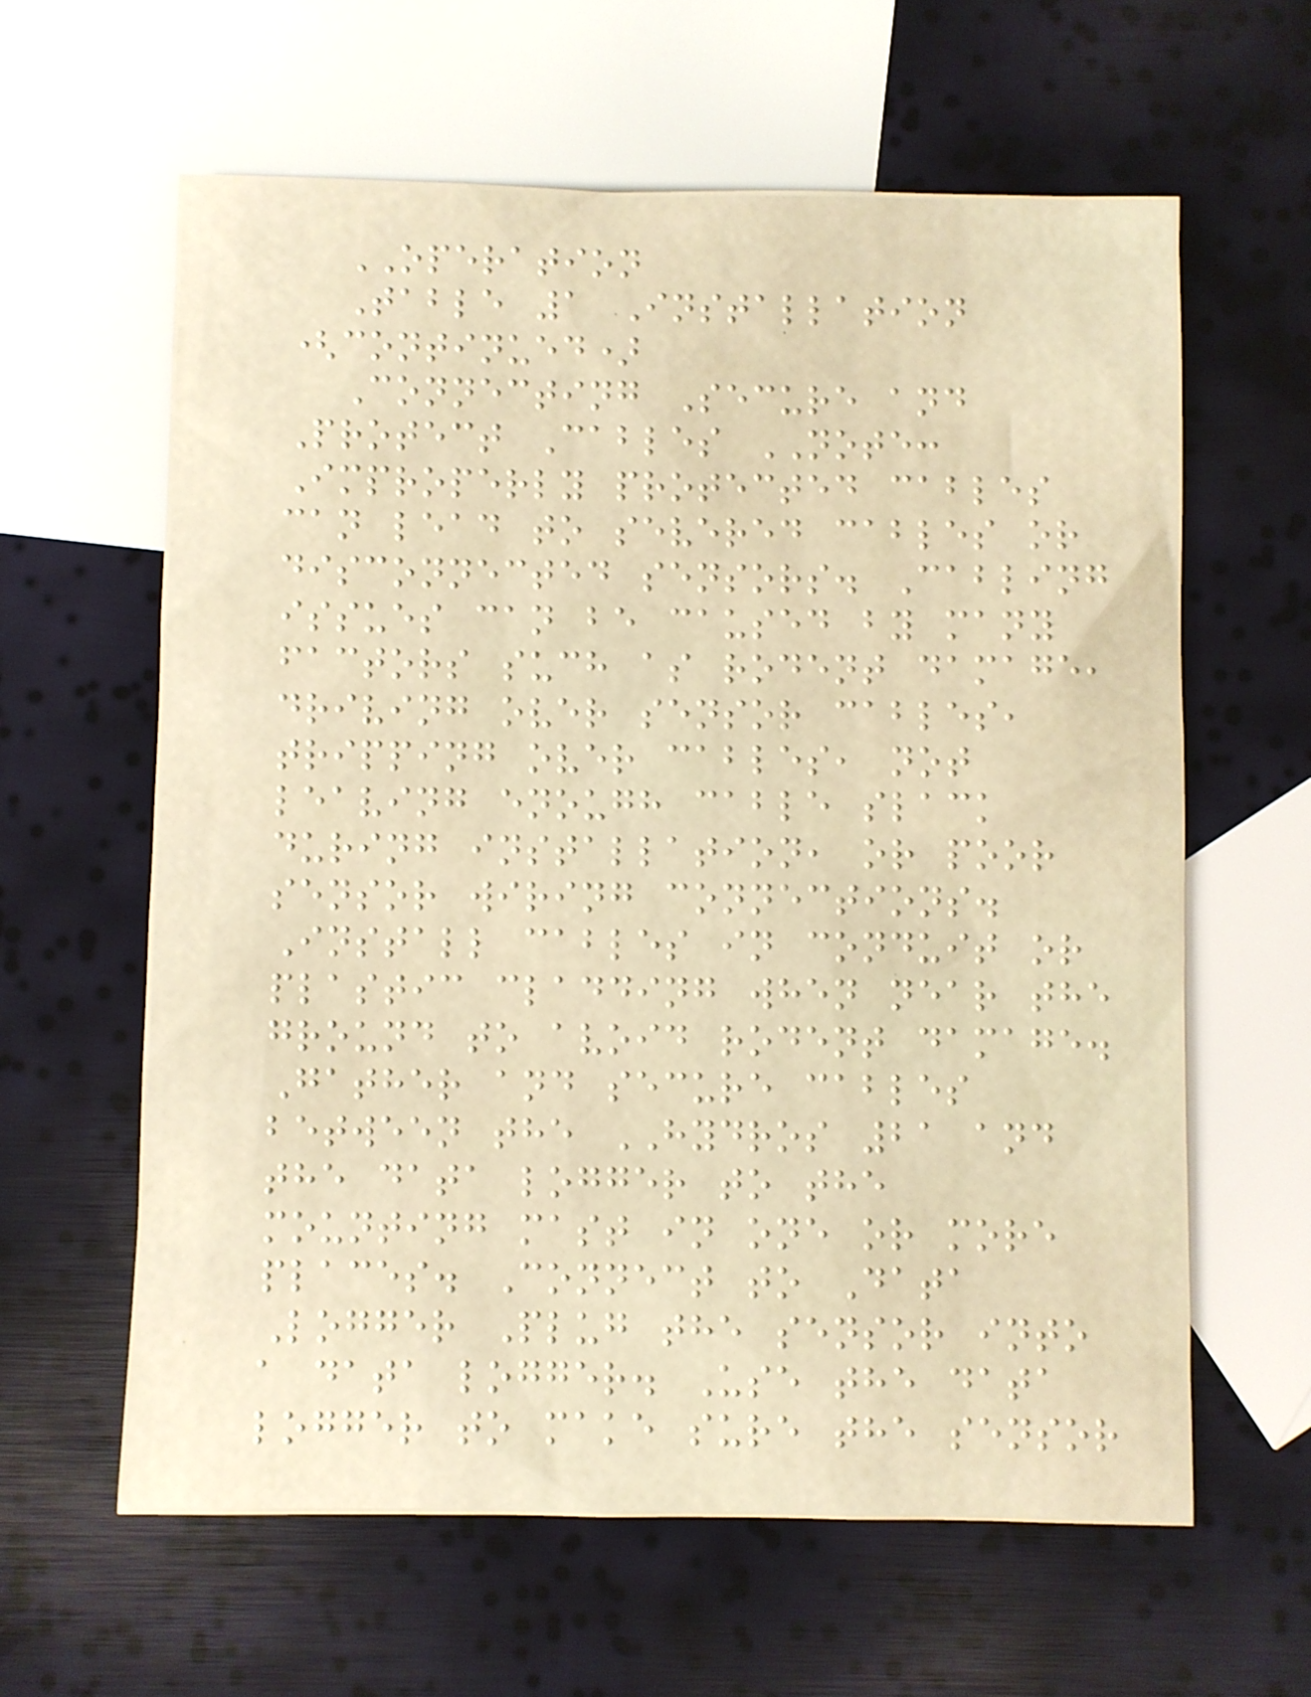OPERATION
Table 1 Installation
(continued)
Connecting Secure and
Protect Cables NOTE:
Improperly protected cables
can lead to severed cables or
disconnected sensors. Cabling
issues can be caused by many
factors such as rodent damage,
driving over sensor cables,
tripping over cables, not
leaving enough cable slack
during installation, or poor
sensor wiring connections.
Install cables in conduit or
plastic cladding when near the
ground to avoid rodent damage.
Gather and secure cables
between the HYDROS 21 and
the data logger to the
mounting mast in one or more
places. Connect to Data
Logger Plug the sensor into
a data logger. Use the data
logger to make sure the sensor
